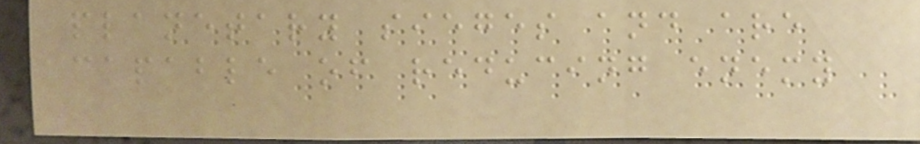planetary sieges and are
capable of reducing enemy
